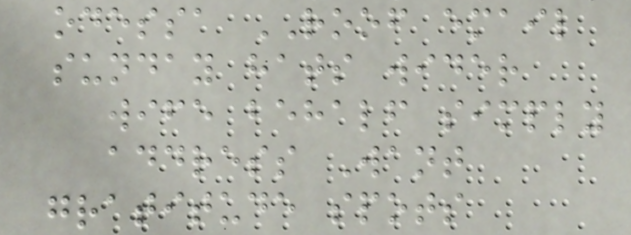odessa ROOF email
sunday hats wider
wife behalf simply
address Want
gratitude spots
